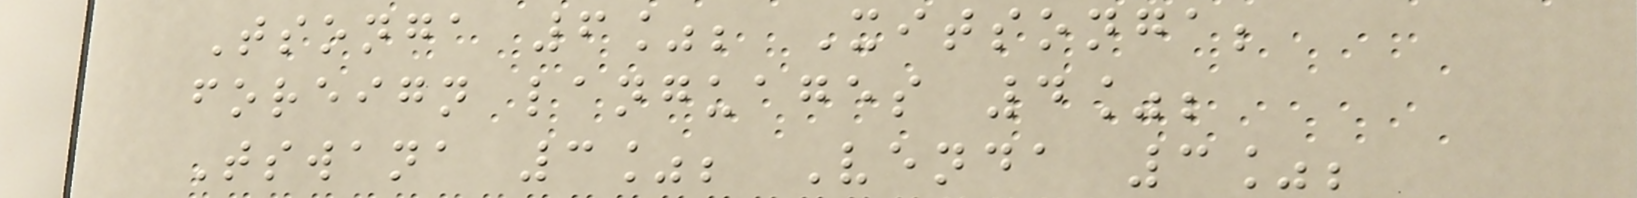Tsonga 6%; Xitsonga;
foreign languages 4%;
Tswana 3%; Venda 3%;
